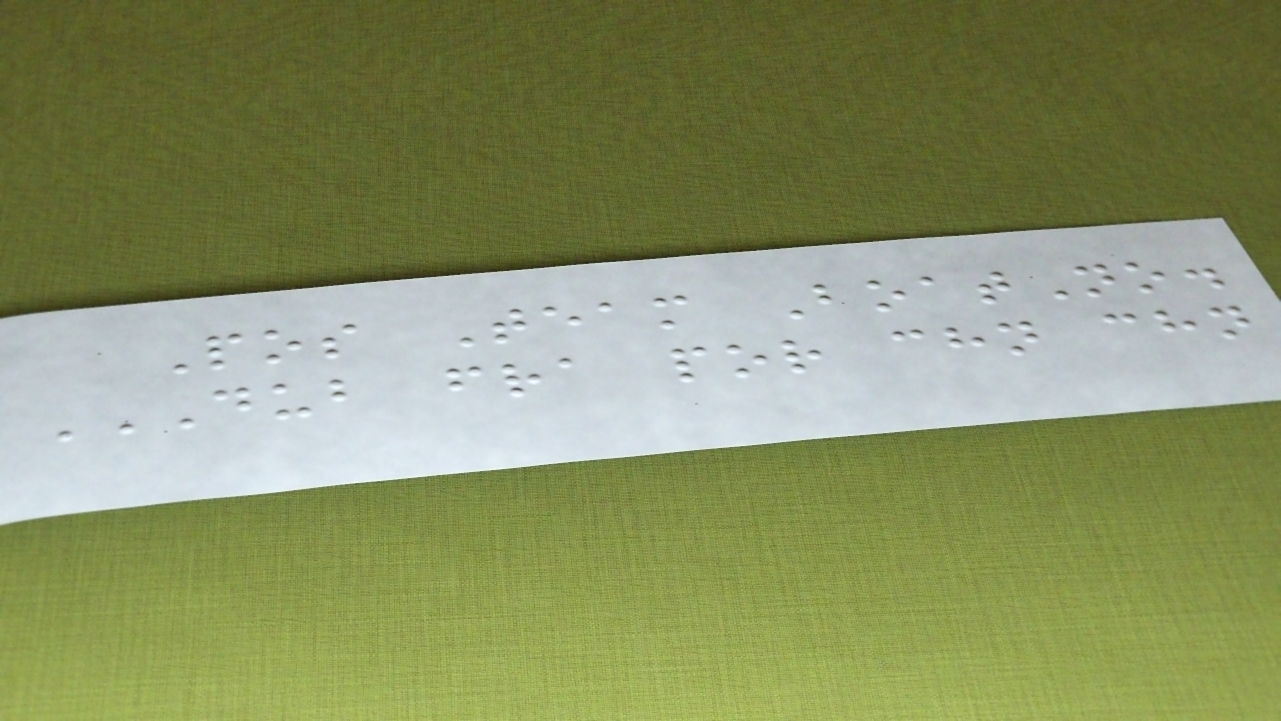Pos Team BoatNo.
DUB FRA POR CHN CHN
